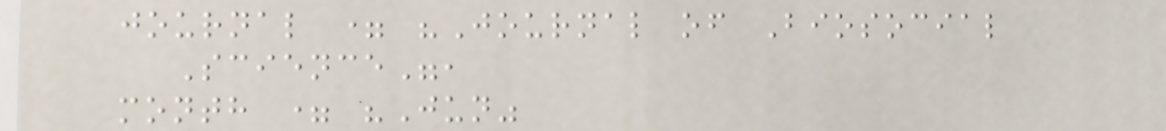journal = "Journal of Biosocial
Science",
month = "Jun"
